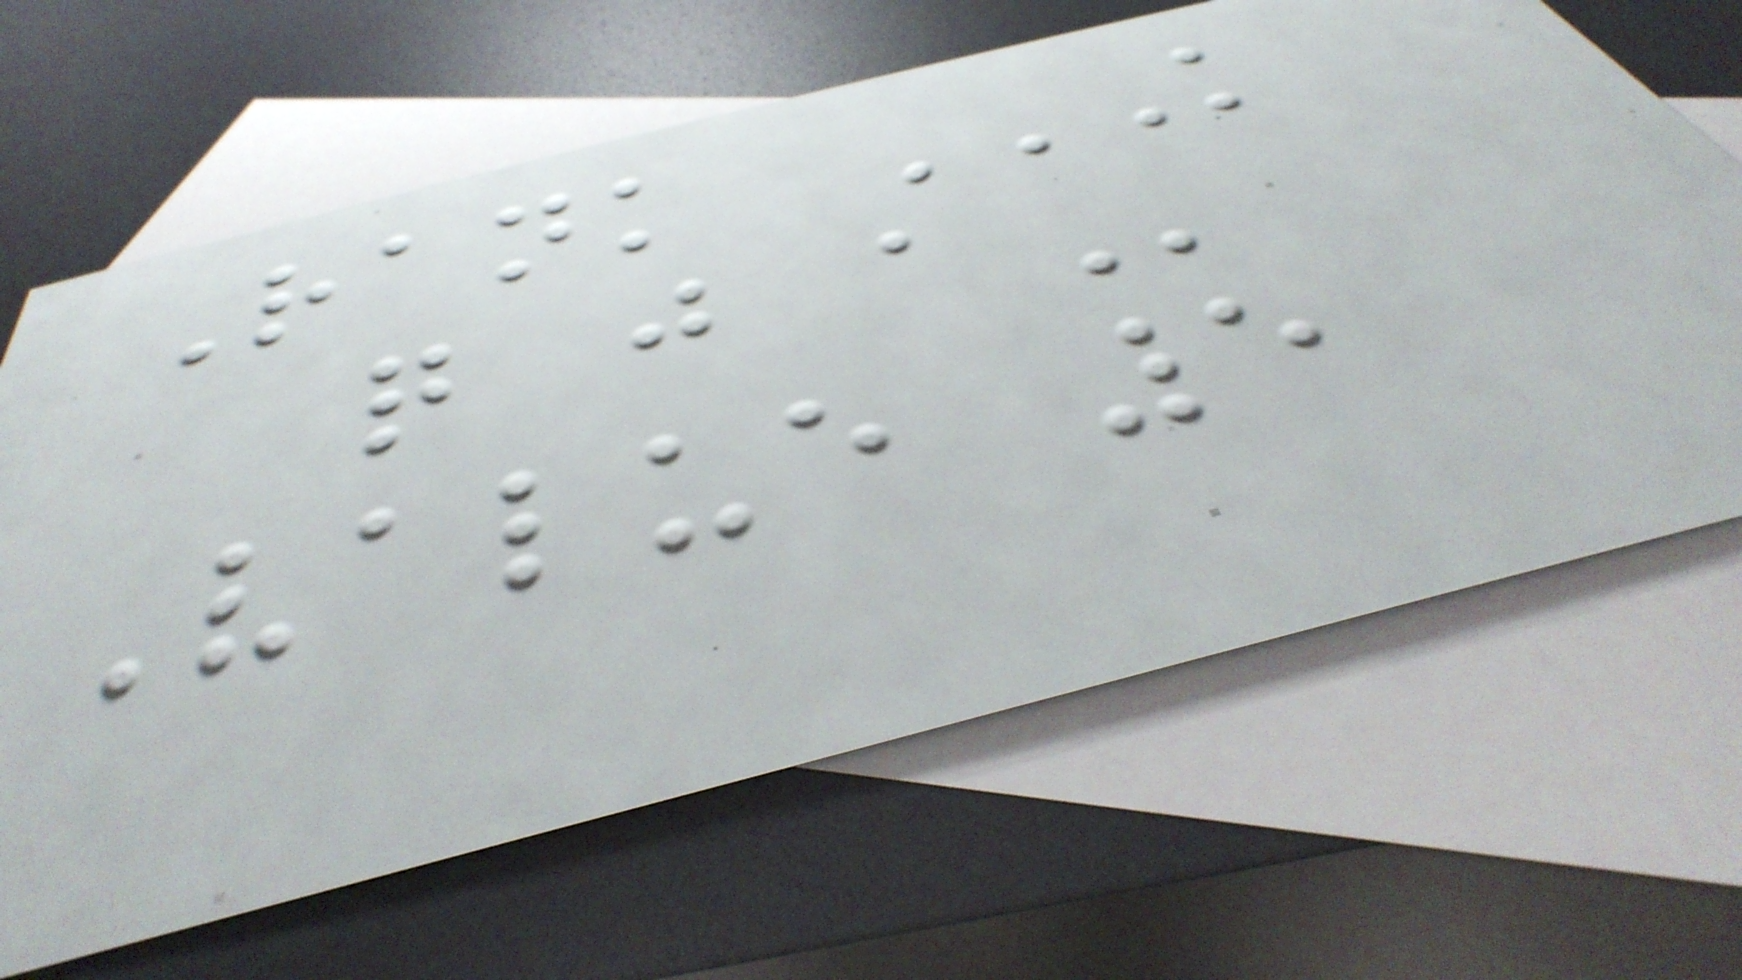Rank K
Q J A
Value 5
